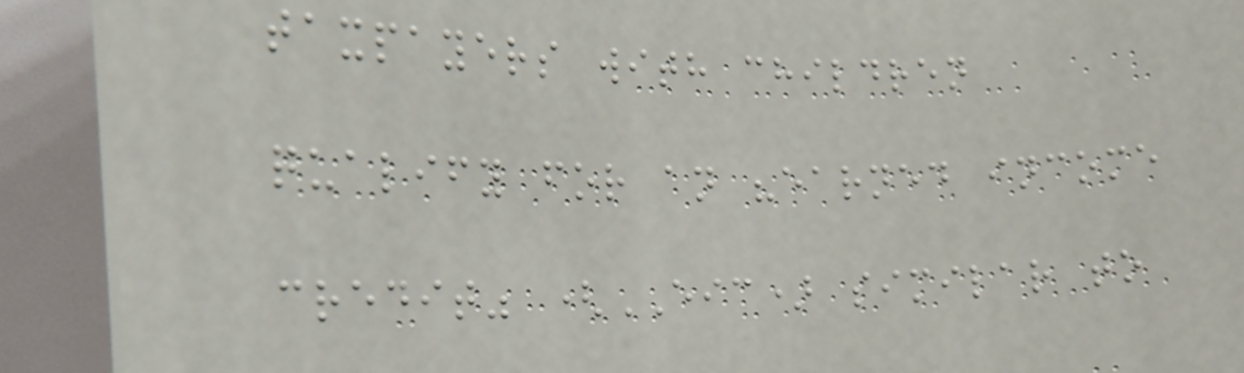taxpayers with children
qualify for an "earned income
credit" (EIC) similar to
